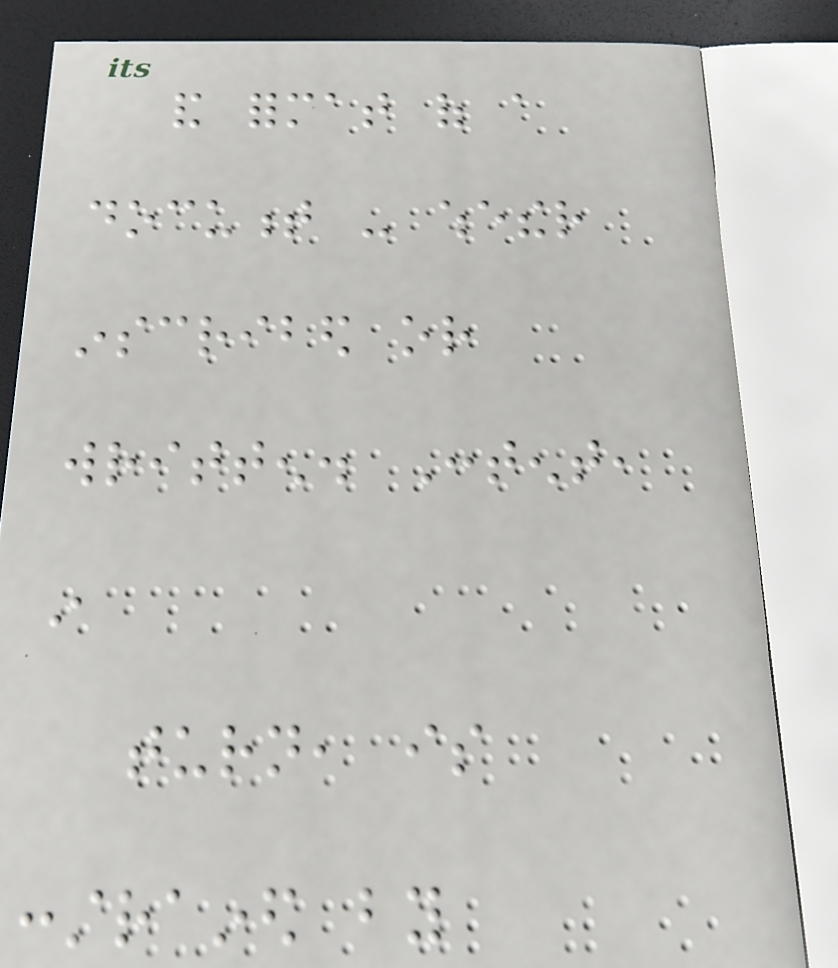and format of a
document - whether
inscribed or
written. Content,
in
turn, is
constrained by
